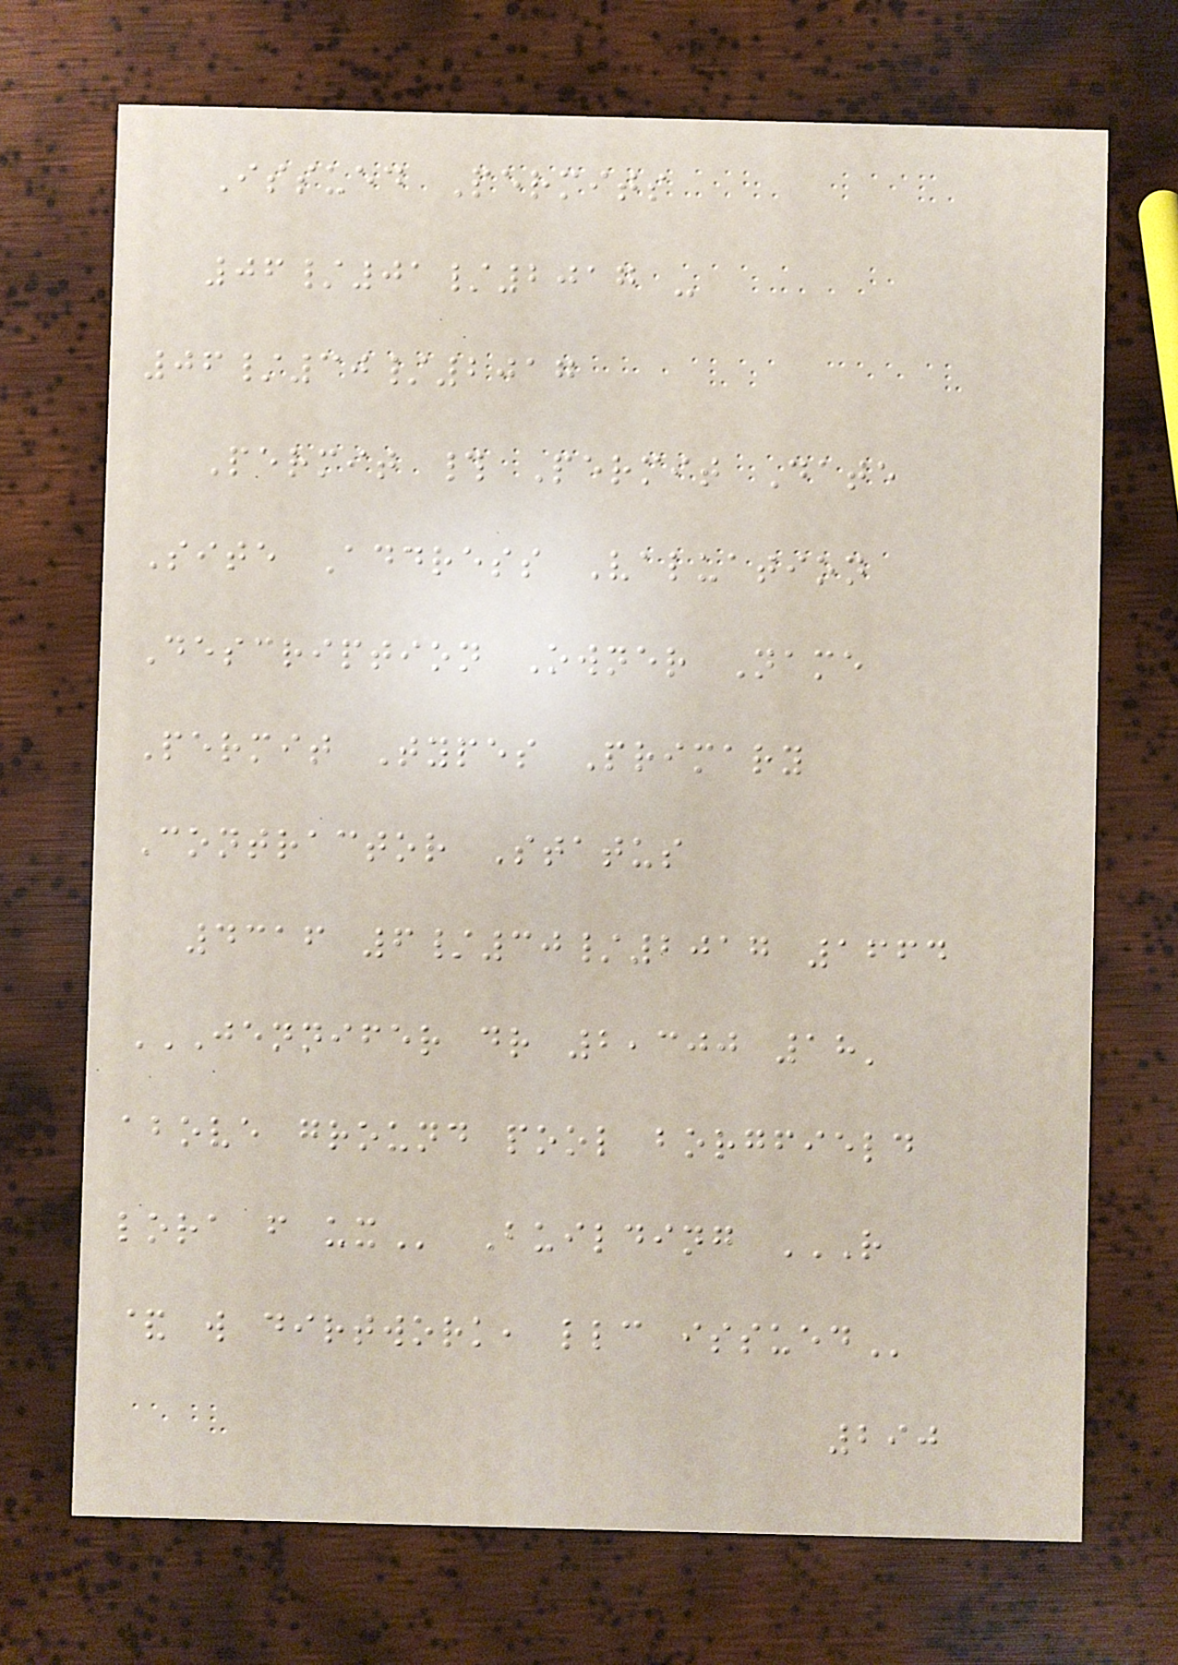Issued Permits
06/01/2017 -
06/30/2017
Permit # Permit Date
Site Address Valuation
Description Owner Name
Permit Types Primary
Contractor Status
4316 6/30/2017 1664
JENNIFER DR 2,300 18'
ABOVE GROUND POOL BORGFIELD
LORA F UX Building R
& W DIRTWORK, LLC ISSUED
290
